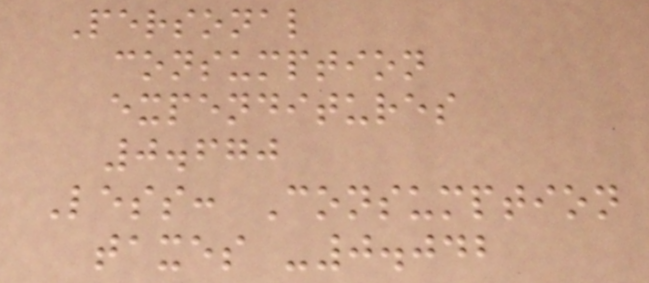Personal
consumption
expenditures
0.670
Less: Consumption
taxes -0.042
